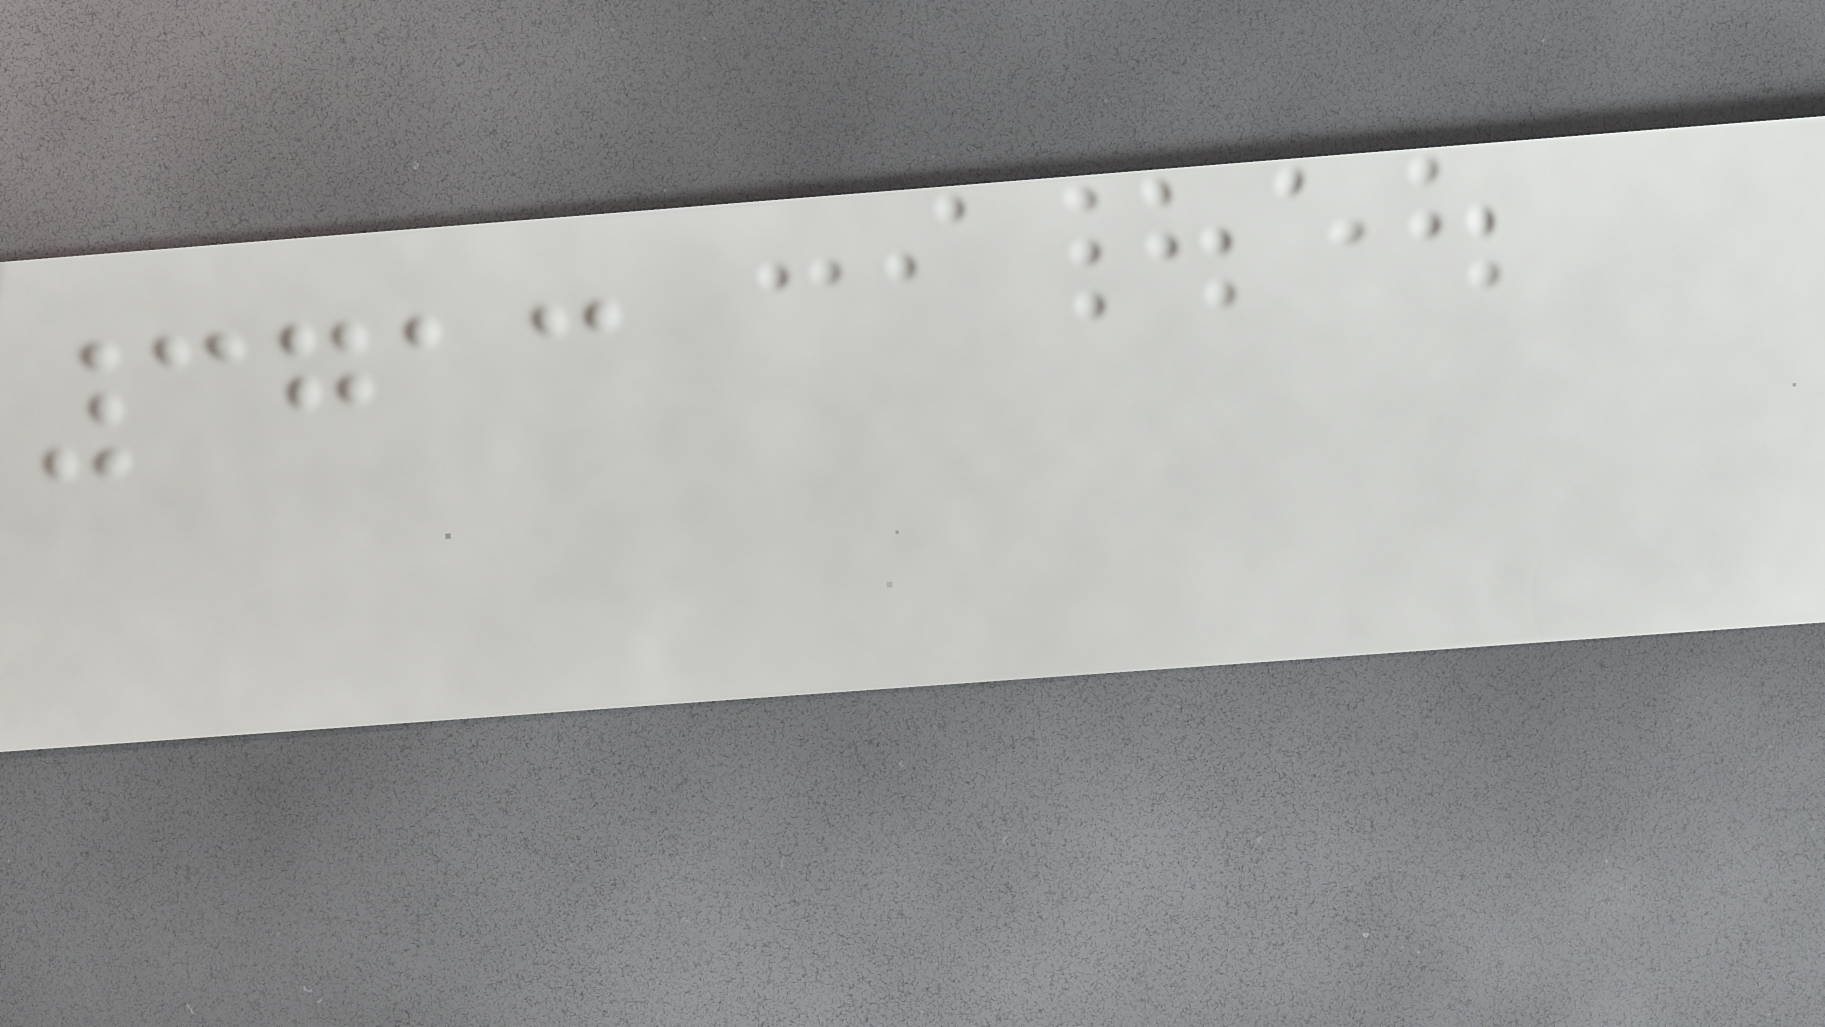3713
